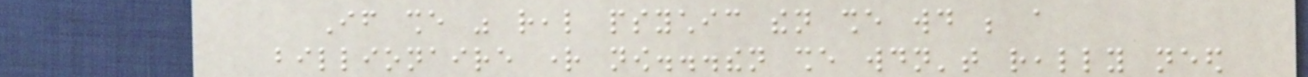If she was real psychic then she would be a
billionaire right now...then she wouldn't really need
